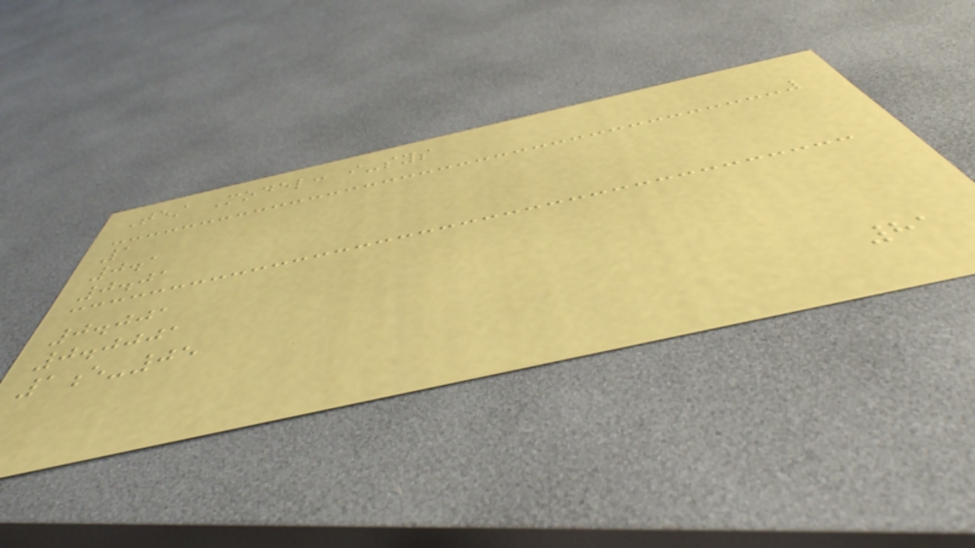Test Model: i-sys
1
0.1
0.01
0.001
0.0001
1e-05
81
